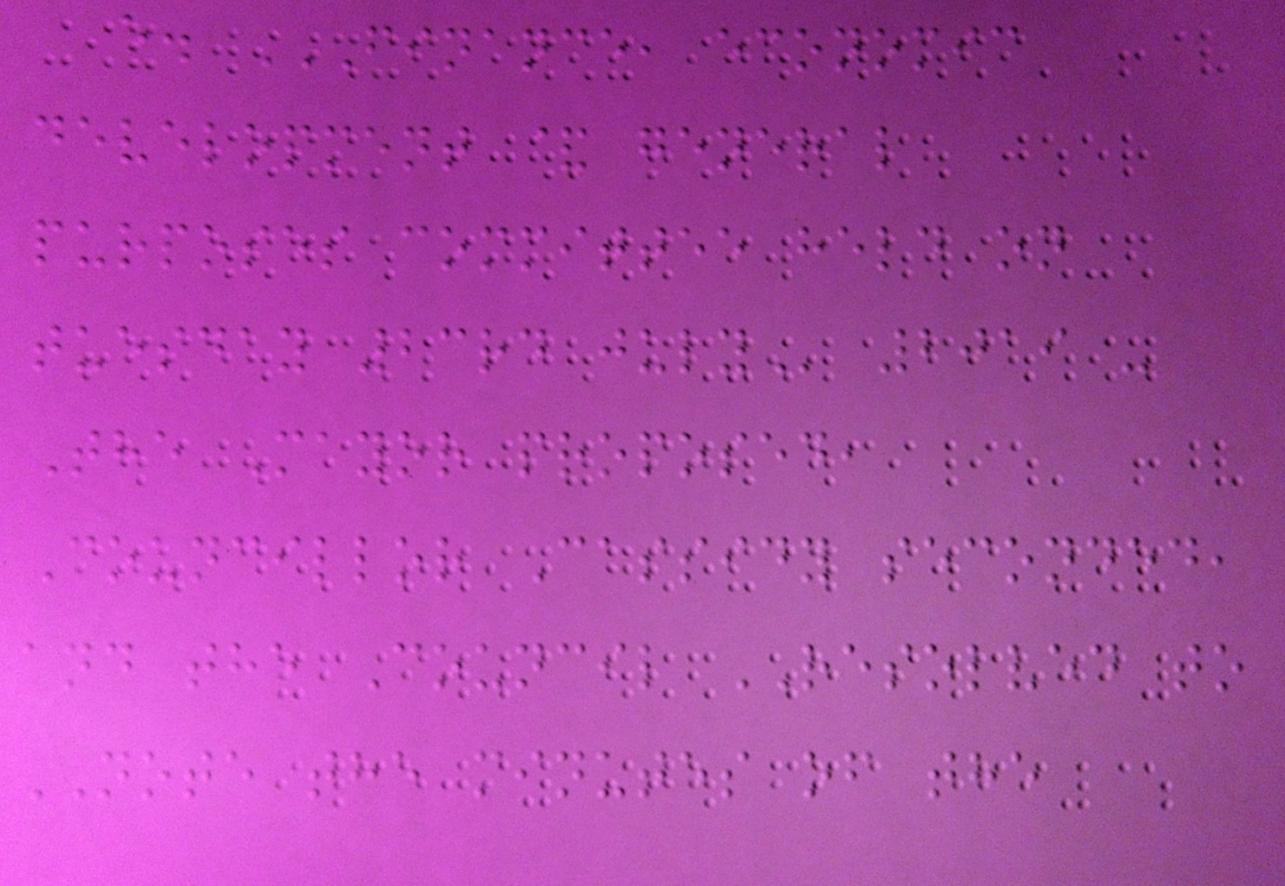e. FINANCE, ECONOMIC
DEVELOPMENT & GENERAL
PURPOSES COMMITTEE HELD ON
TUESDAY 23RD JULY 2019 -
The Mayor proposed,
Councillor Cassidy seconded,
and the Council RESOLVED to
NOTE the minutes of the
